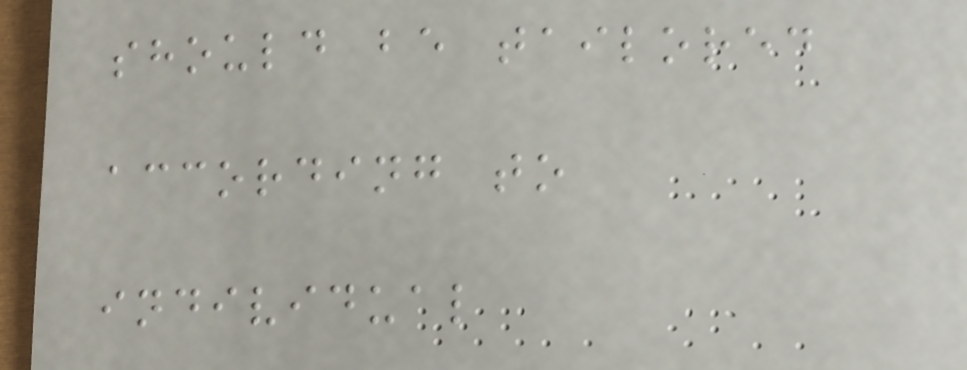should be tailored
according to
individual
